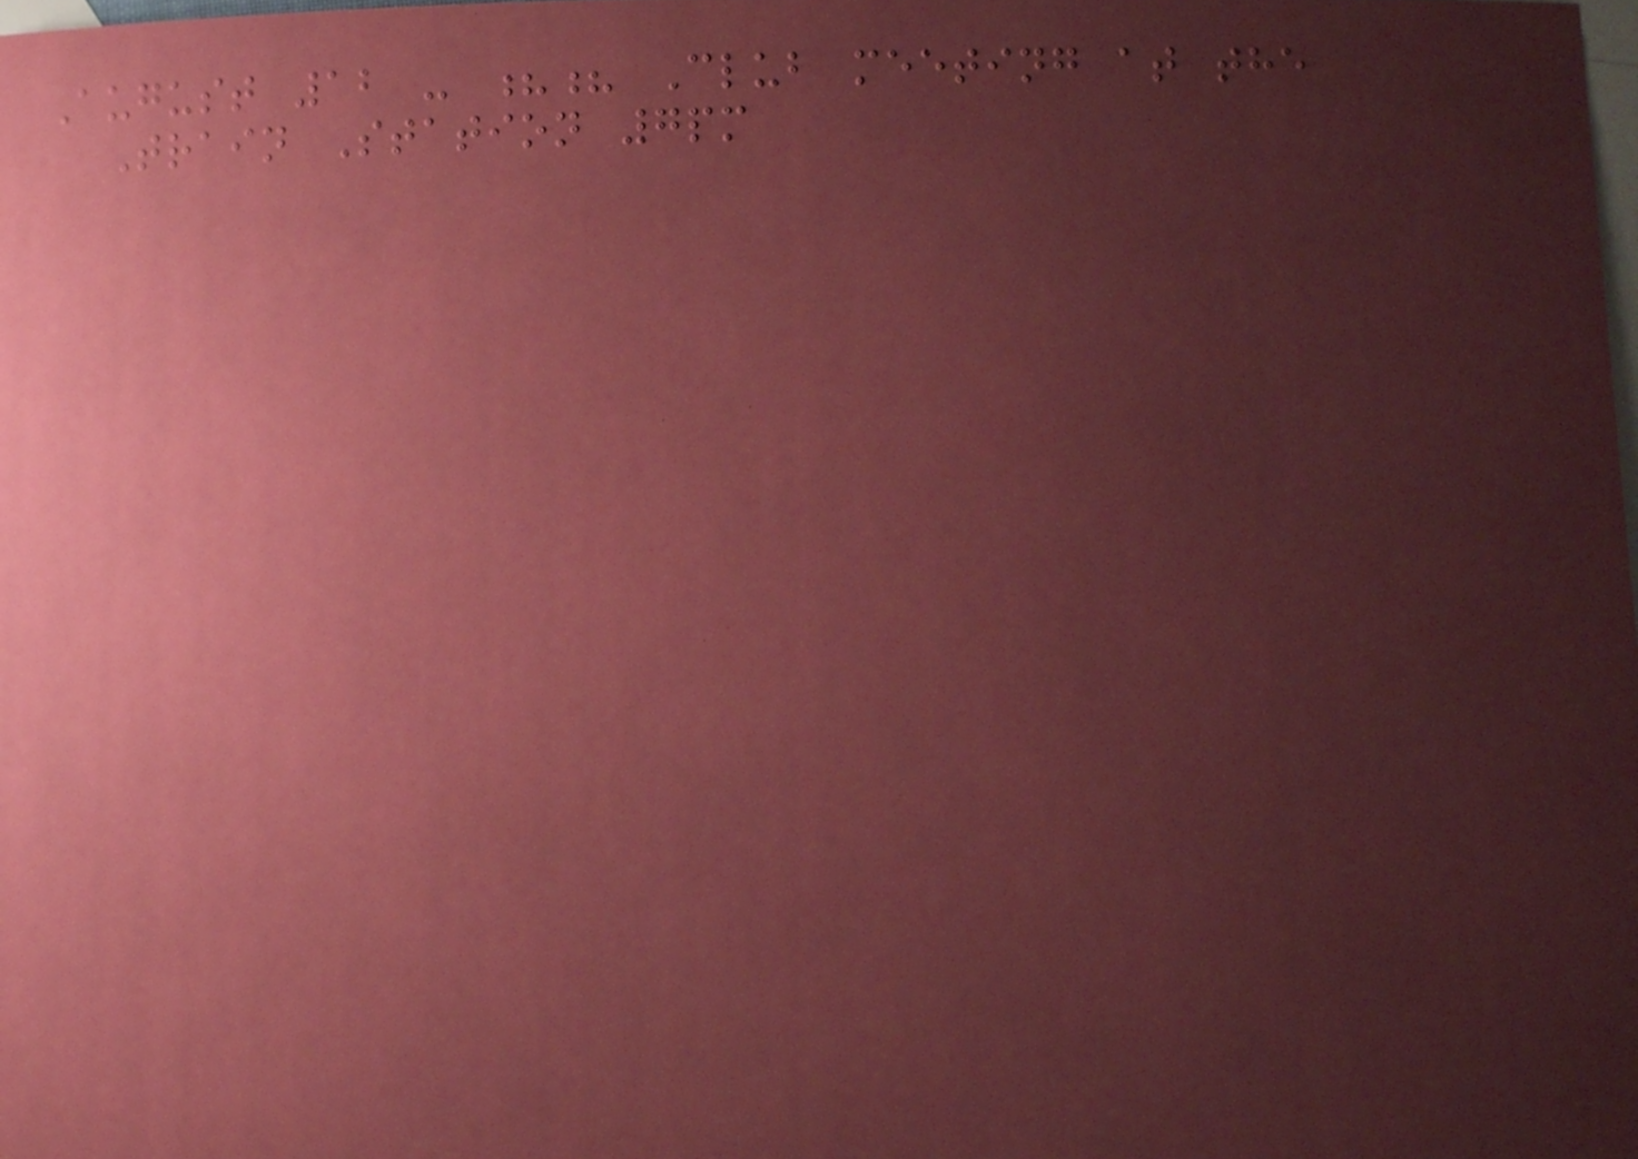August 12 - ?? Club meeting at the
Train Station 7pm
